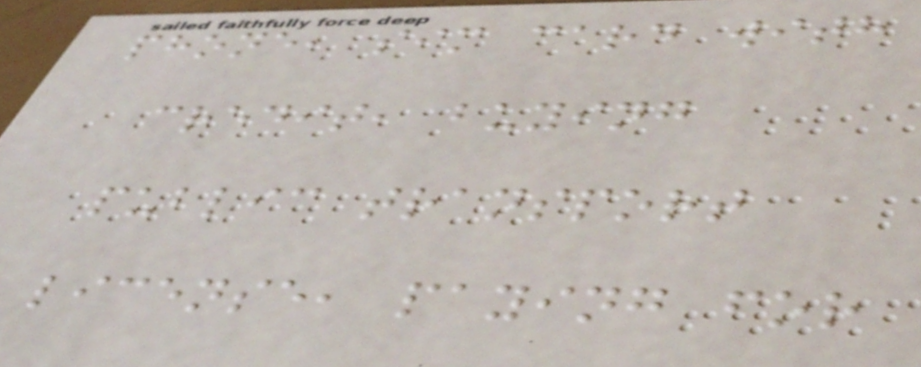phone, sim card with
credit, buying
public transport
license, paying for
